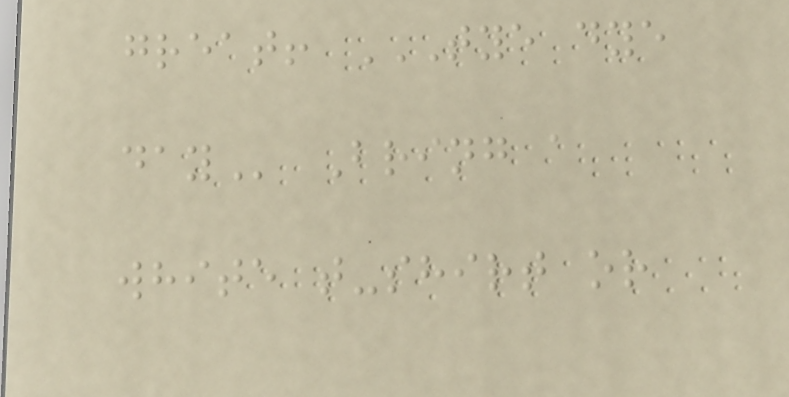great! TYE DYE
DAY Bring a
white t-shirt or
